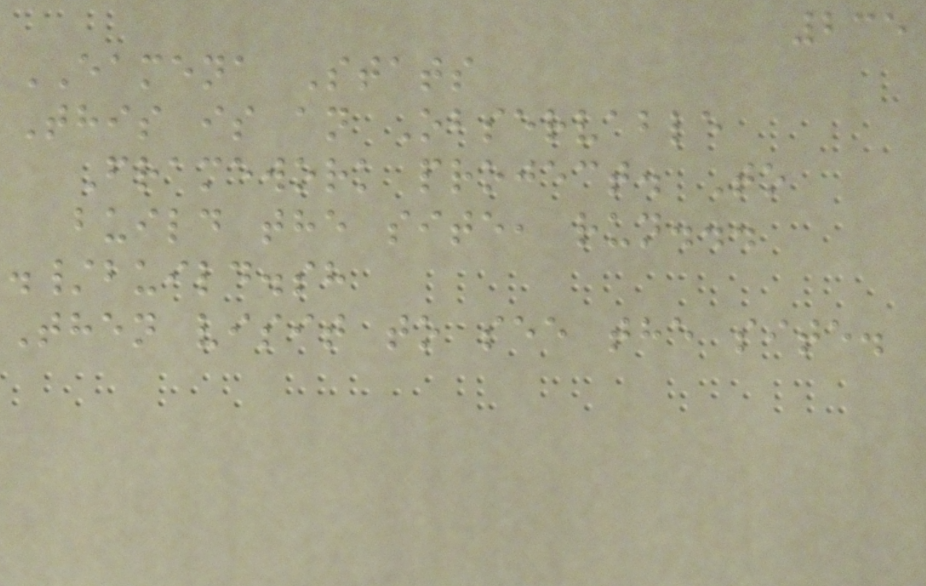235
EAMENA Stats
This is an Observable
Framework project. To
build the site, run...
./build.sh
Then visit to see the site.
